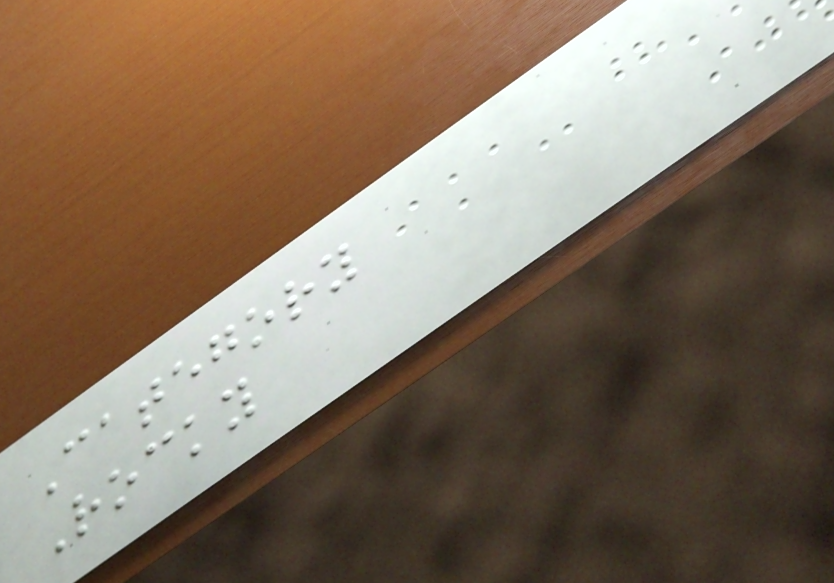Category
Rocky
